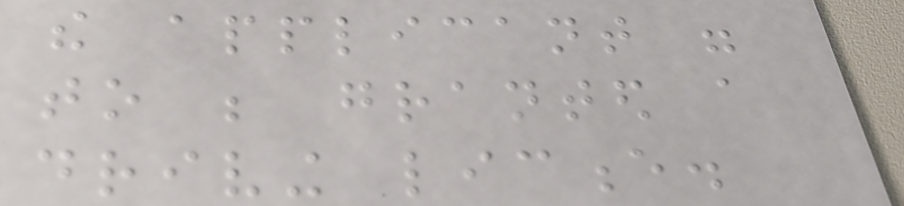the applicant were
to be granted a
driving licence.
